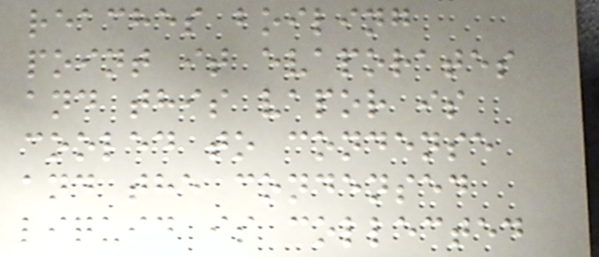reaches boiling
point it evaporates
and this vapor is
cooled to condense
and the condensed
liquid is collected
